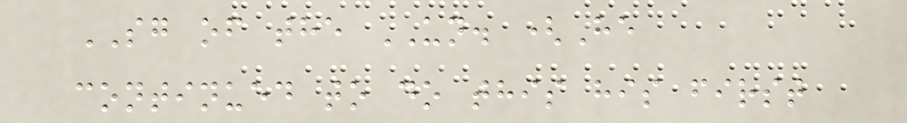SG of the UN. (He
continued to do this his first
